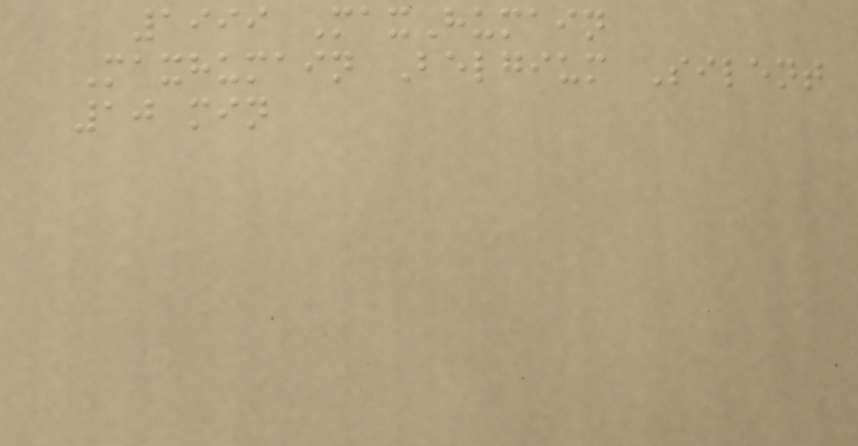1999 MaxHumain
Maxhumain Belgium Silent
10 min
